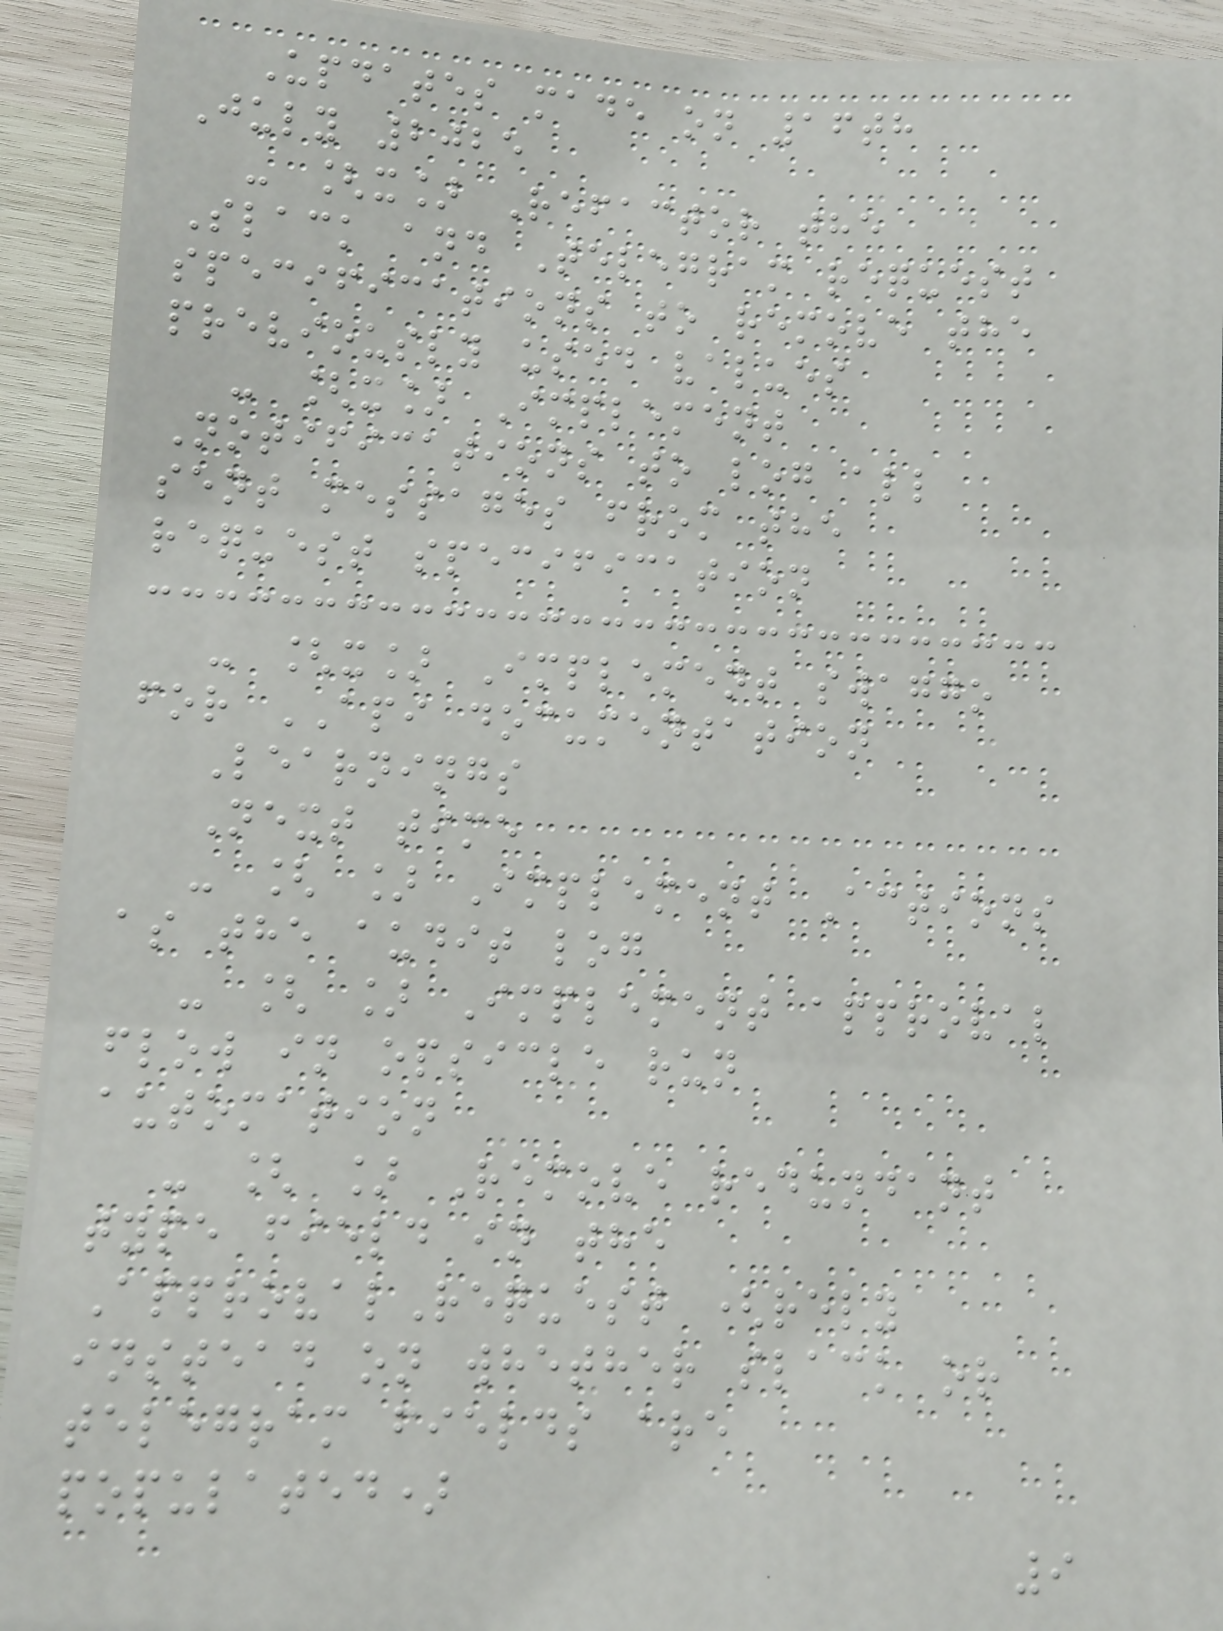Updates made on 16th
July 2025
- [x] Refactor the
Slack and Telegram request
specifications to remove the
previously used values
- [x] Implement
Notifications to log all
sent messages from the
request specification
- [x] Implement swaggo
for API documentation
Learnings
Next time
- [ ] Implement Actions
as the audit log
- [ ] Implement approval
flow in opsicle run
automation
- [ ] Remove redundant
type field in the
ApprovalRequest (rely
instead on whether slack or
telegram fields are
populated)
9
